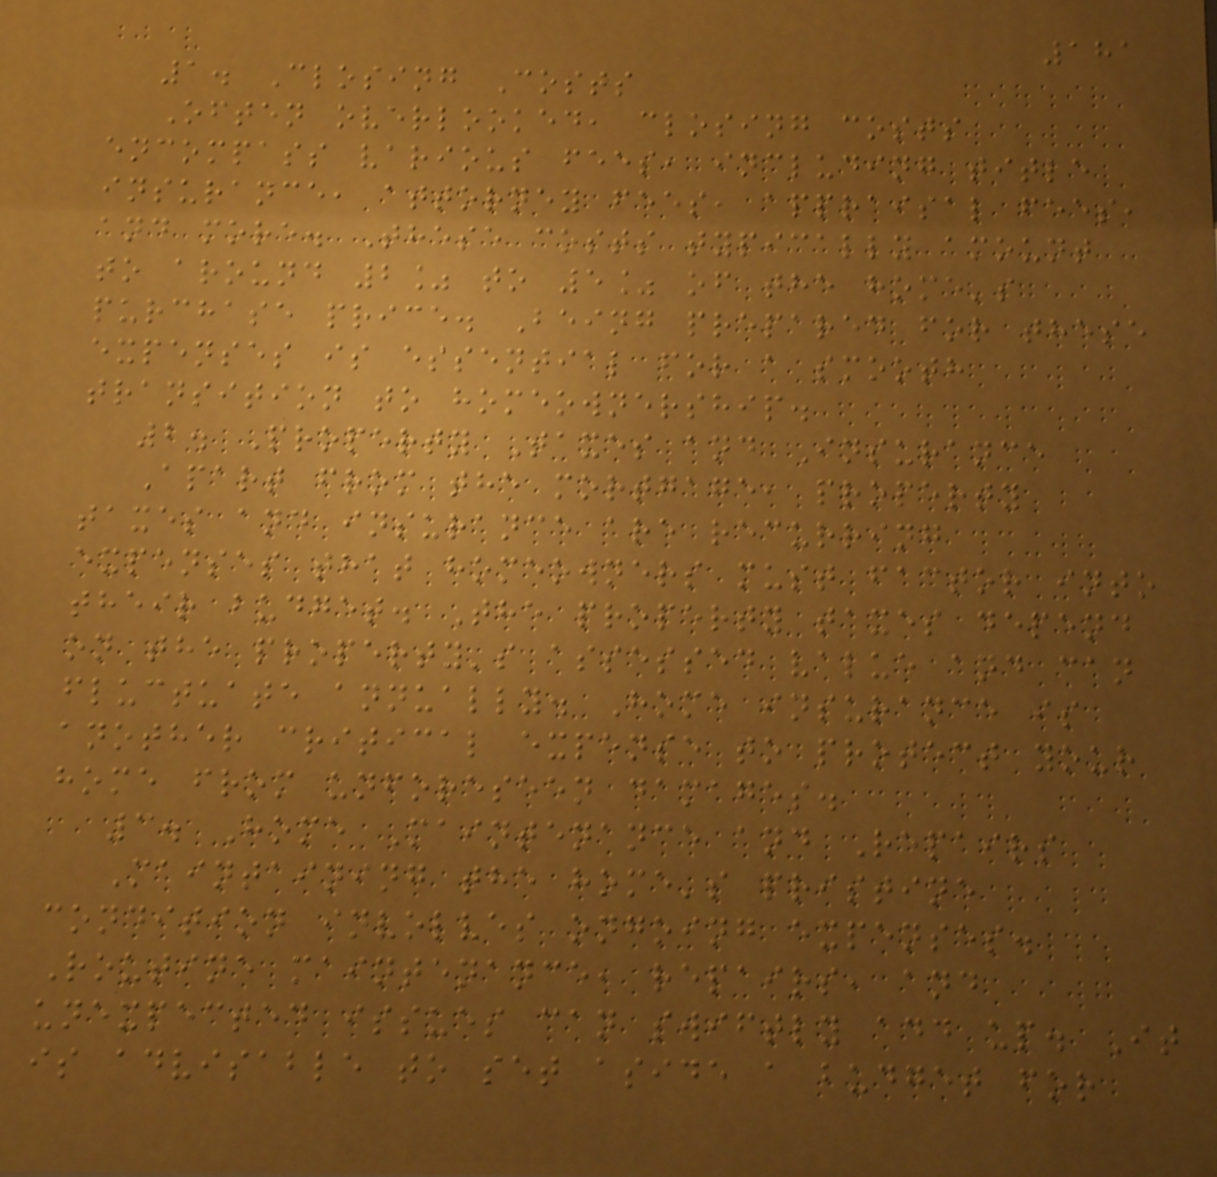181
1. Closing Costs
Often overlooked, closing costs
encompass various fees, including title
insurance, attorney fees, appraisal fees,
and more. These costs typically amount
to around 2% to 5% of the home's
purchase price. Being prepared for these
expenses is essential for a smooth
transition to homeownership.
2. Property Taxes and Insurance
Apart from the mortgage, property
taxes and insurance are recurring
expenses that homeowners must factor into
their budget. The property taxes depend
on the property's assessed value and can
fluctuate annually. Home insurance is
another critical expense to protect your
home from unforeseen damages.
3. Home Maintenance and Repairs
Maintaining the home's pristine
condition involves ongoing expenses.
Routine maintenance, repairs, and
unexpected issues can swiftly add up. It
is advisable to set aside a budget for
